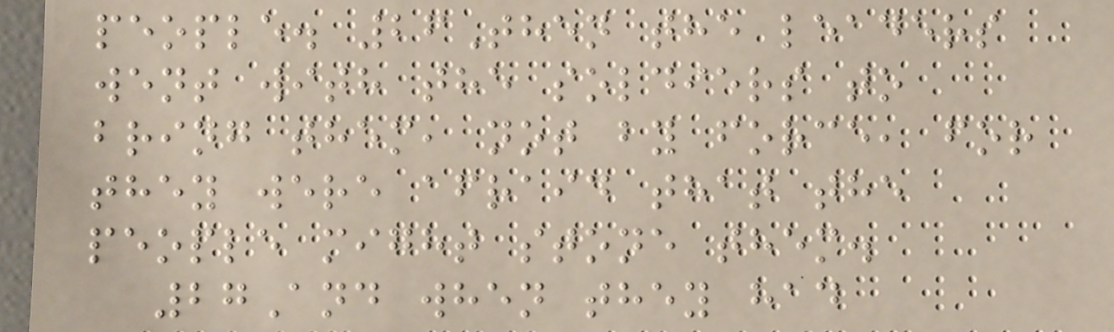people. 26Then the leaders
went with the soldiers to
bring them, not by force, for
they were afraid that the
people might stone them.
27And when they had
